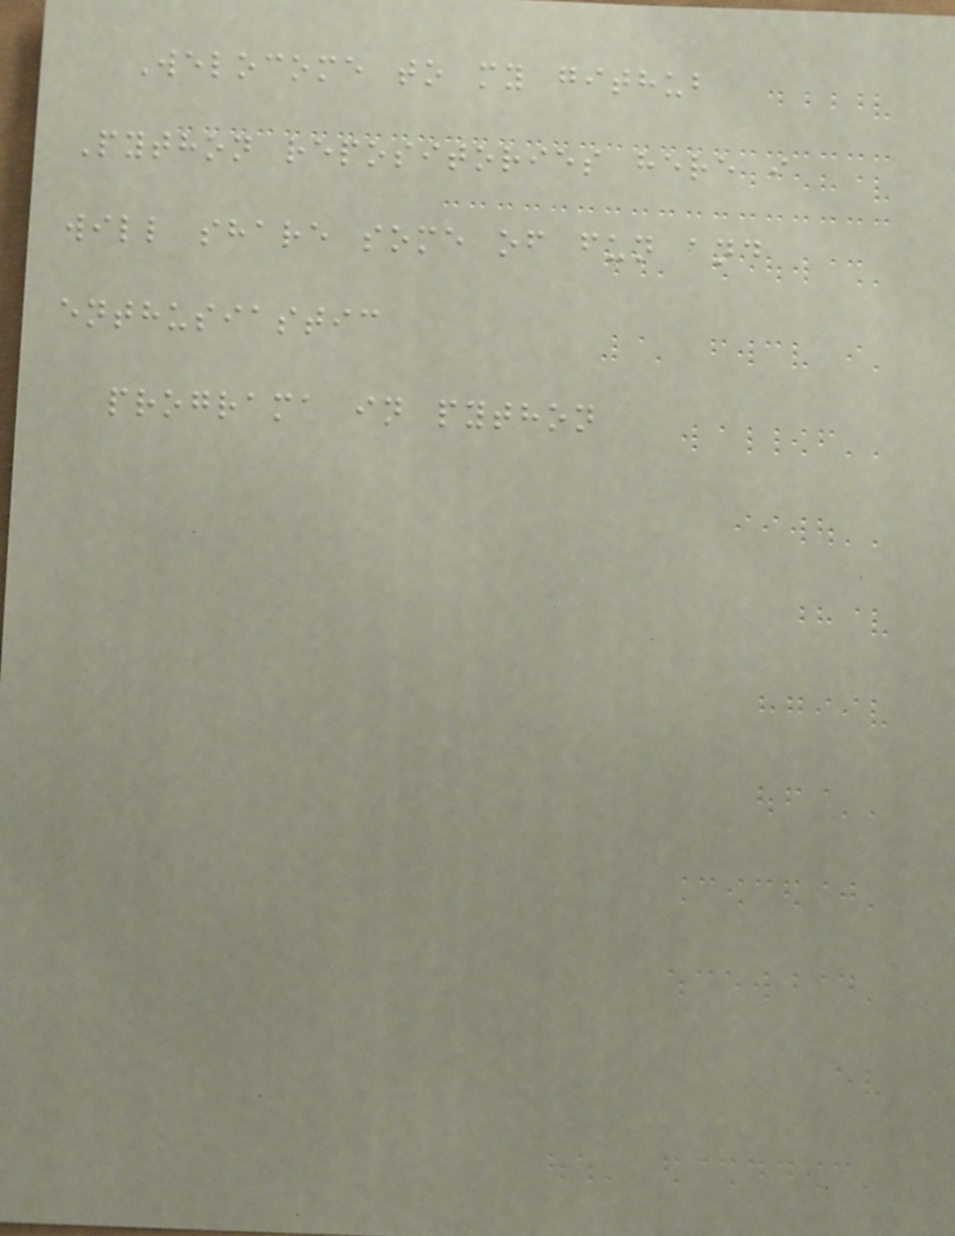Welocome to my github
Python repositories here i
will share some of fun and
enthusiastic
programa in python
